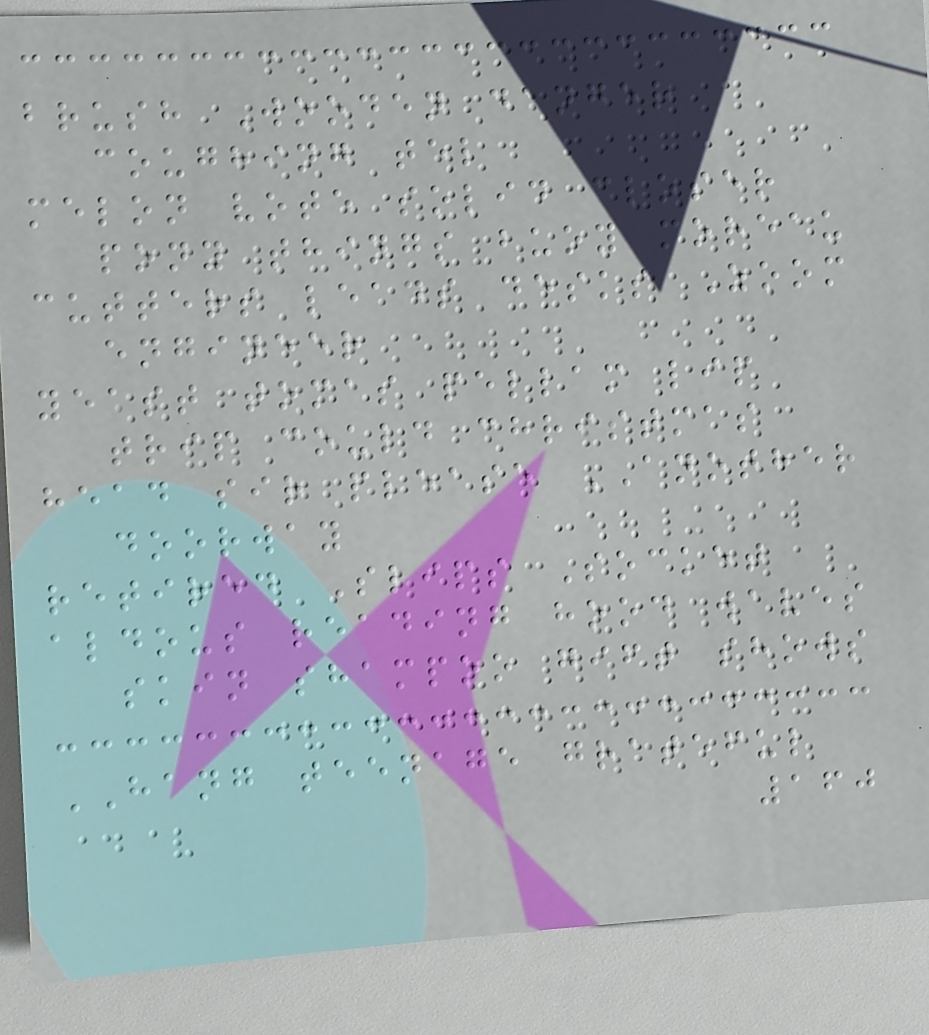brush Wooden danger
coughing tel
melon vote solid closer
pony things buoy moreau
cutters leads desks Zoom
engineer
yeast tomas pellam lip
trip could christmas
head sir please ANOTHER
doorway
retired Slips Socket
aldous reading hood waves
skin shampoo gift shows
HANG teenage grateful
160
